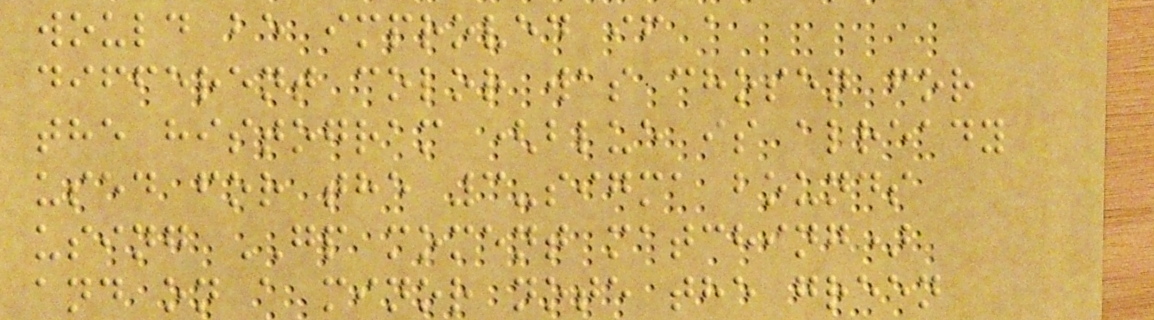would be improved if a
different color was chosen for
the histogram (blue is already
used for the 3-sigma bounds
using GP moment matching)
and on a minor note the green
